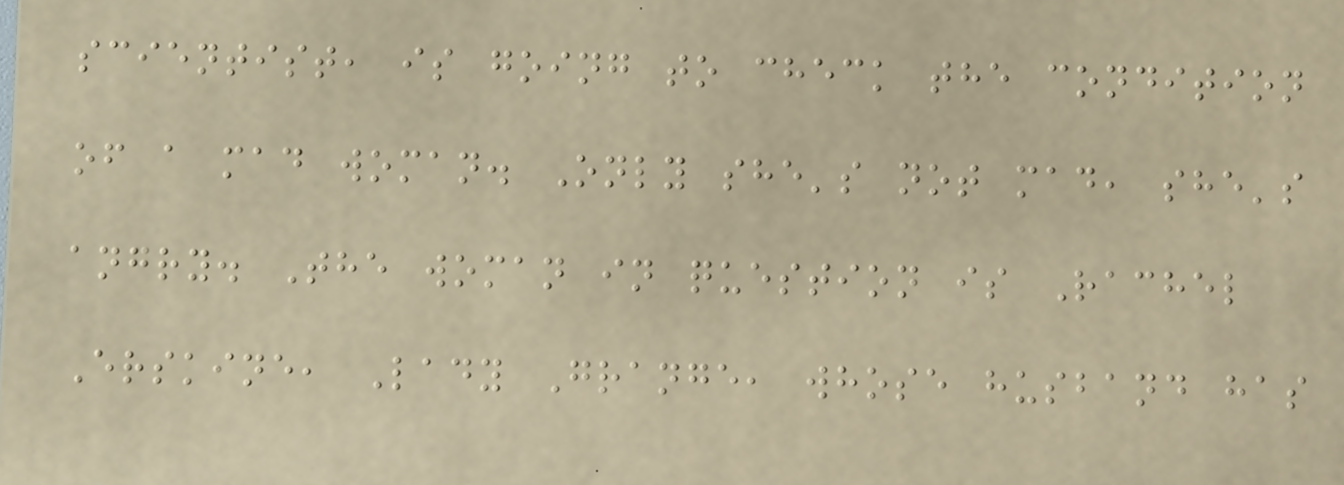scientist, is going to check the condition
of a mad woman. Only she's not mad, she's
angry. The woman in question is Rachel
Erskine, Lady Grange, whose husband has
